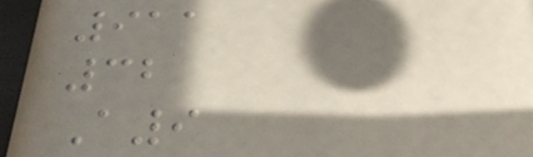911
32
A9
